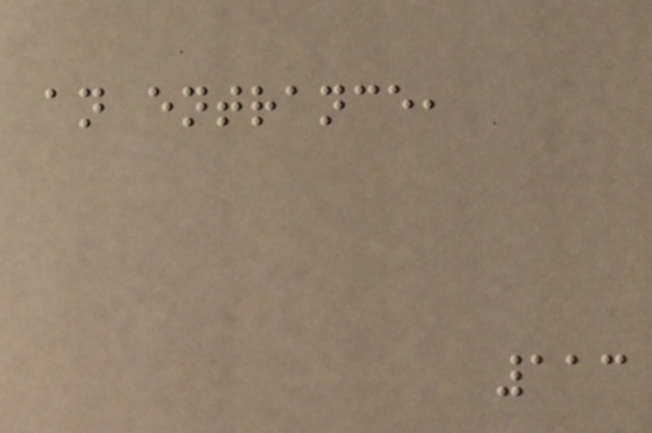an entrance,
113
